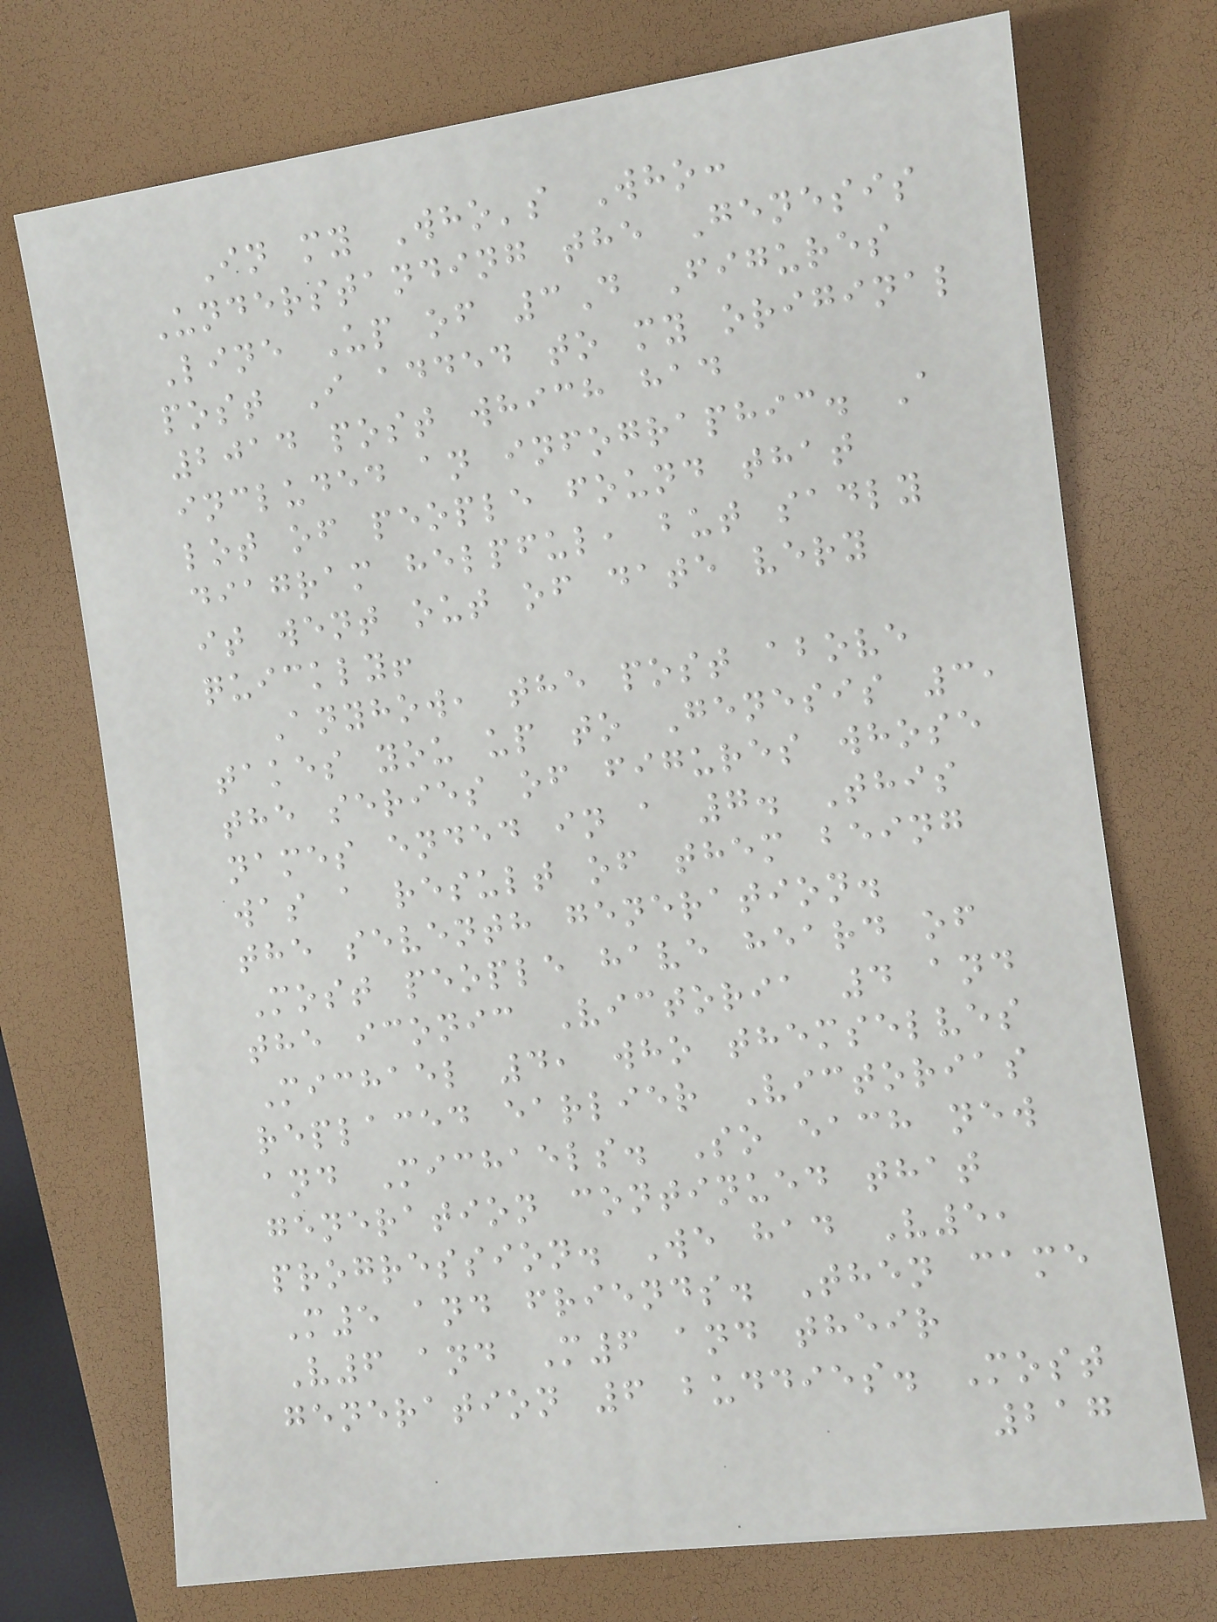In my Who's Who:
Understanding the Genesis
Line Up of 3D Figures
post I added to my original
2014 post which had
included an infographic. A
lot of people found that
diagram helpful, but sadly
it went out of date very
quickly!
Anyhow, the post above
takes you up to Genesis 3,
the series of figures whose
names ended in a 7. This
was a result of them being
the seventh generation.
Most people have heard of
the iconic Victoria 4 and
Michael 4, who themselves
replaced earlier Victorias
and Michaels. So each new
generation continued that
progression. We had V5,
M5 and friends. Then came
V6 and M6 and their
generation 6 buddies. Most
217
